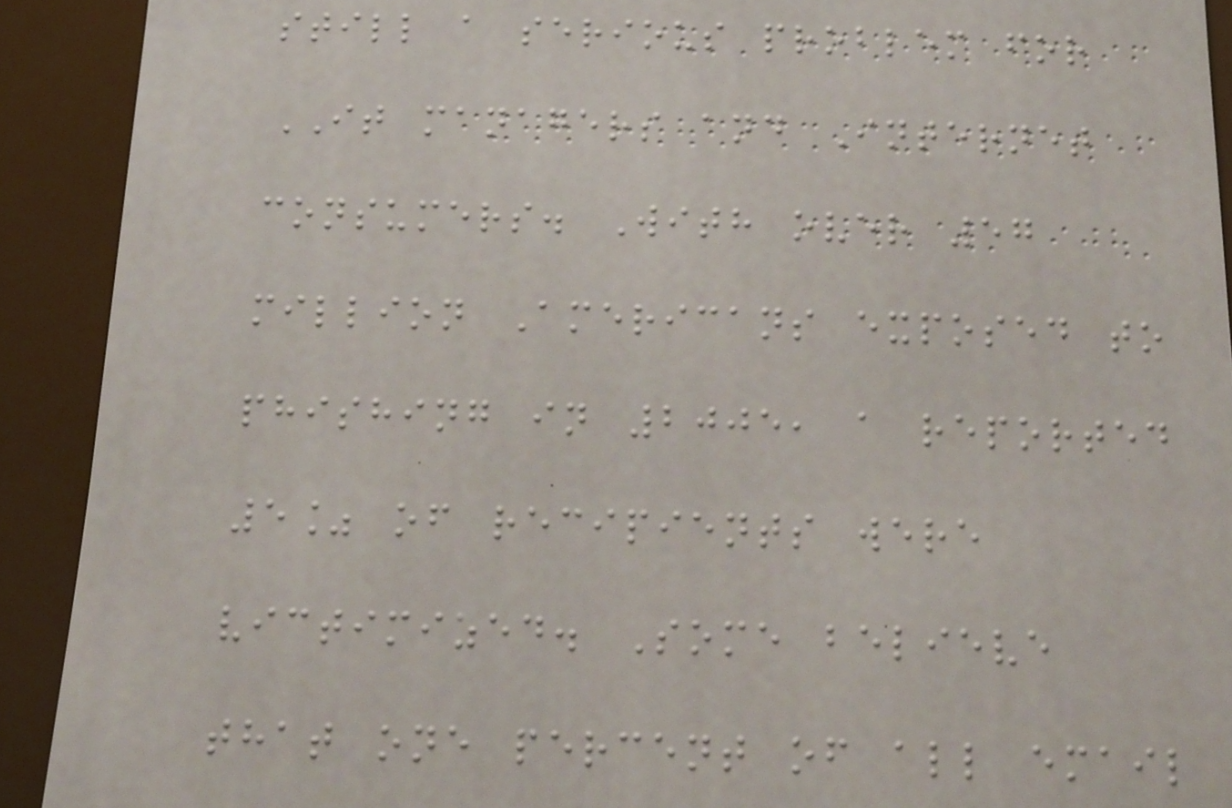still a serious problem for
IT managers and Internet
consumers. With over 57
million Americans exposed to
phishing in 2005, a reported
5% of recipients were
victimized. Some believe
that one percent of all email
